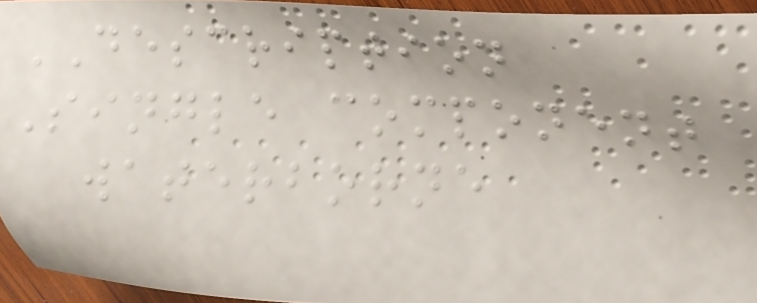DESCRIPTION
Single component
waterborne
